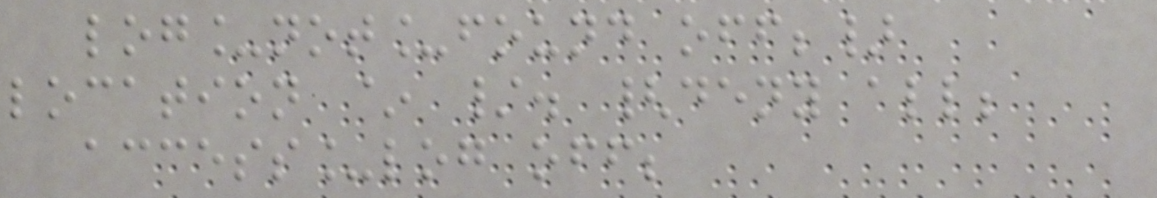log_not_found off;}
location ~ /. {deny all;
access_log off;
